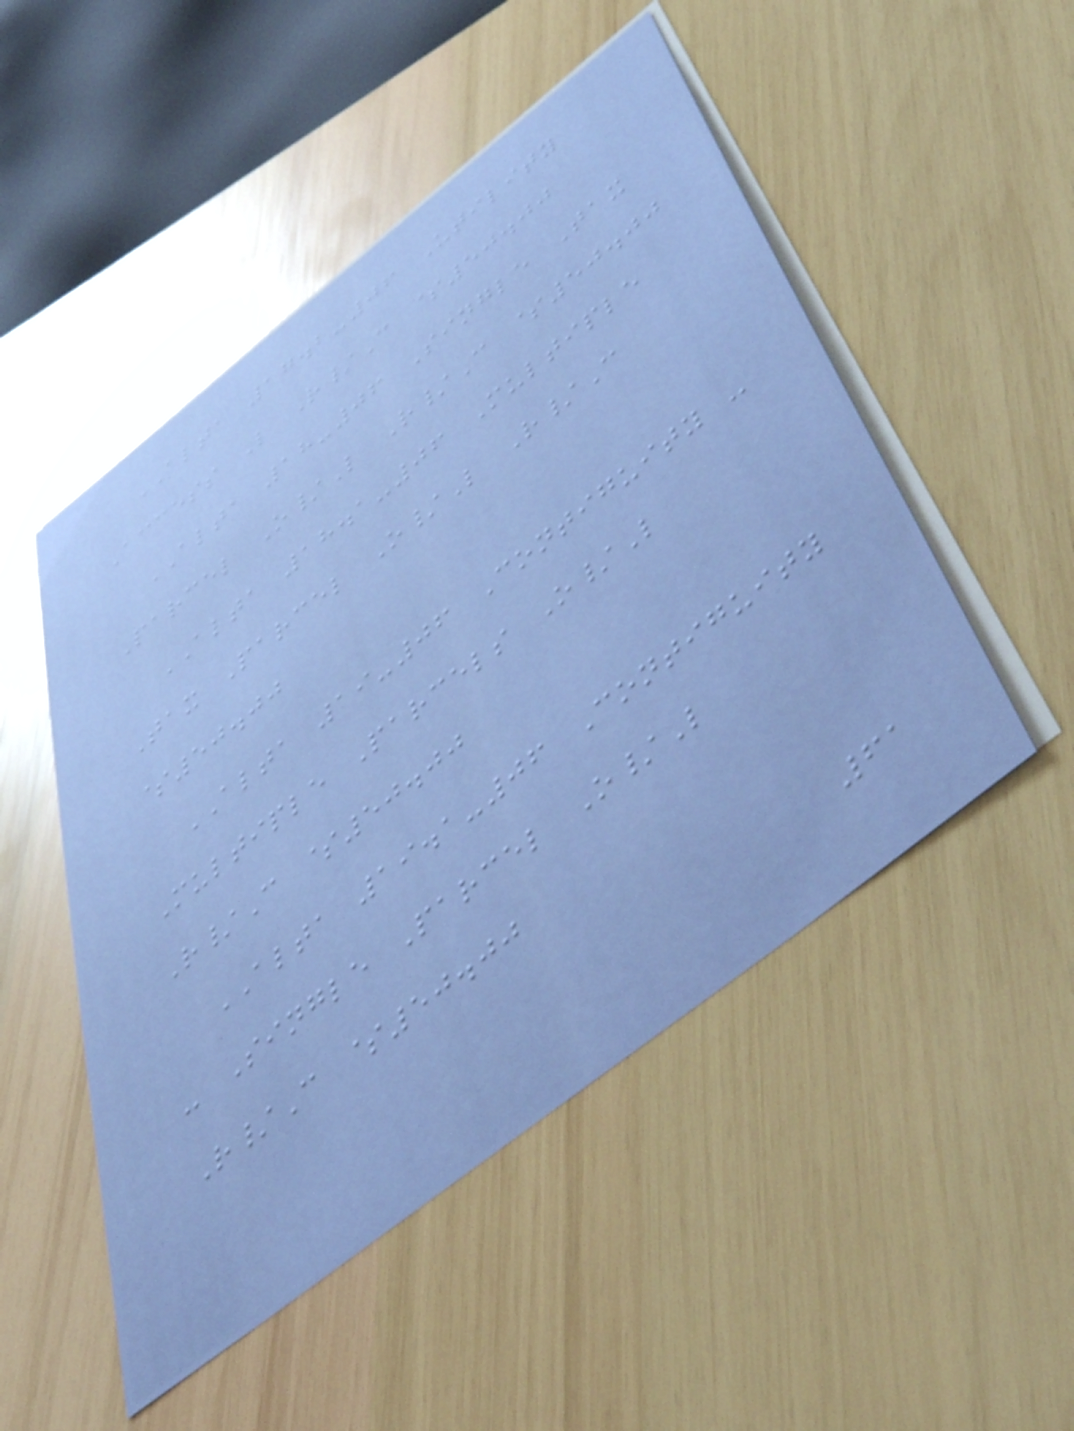ALTA 17.2-06 Utility
Access L R/C $50.00
ALTA 18-06 Single Tax
Parcel O/L R/C $50.00
ALTA 18.1-06 Multiple
Tax Parcel O/L R/C
$50.00
ALTA 19-06 Contiguity -
Multiple Parcels O/L
R/C $50.00
ALTA 19.1-06 Contiguity
- Single Parcel O/L
R/C $50.00
61
